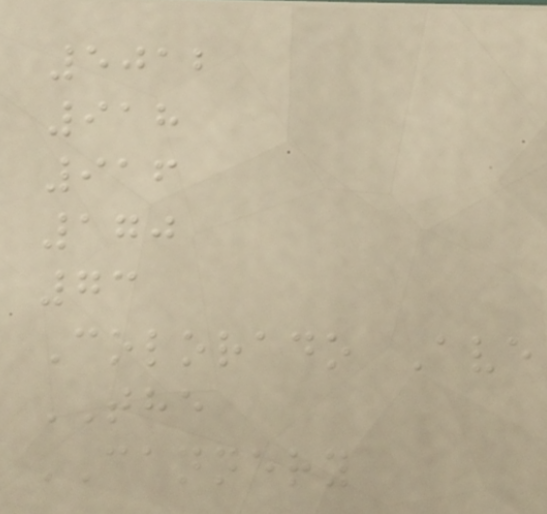5012
918
916
170
73
Colorado Ave
THE
CANNERY
